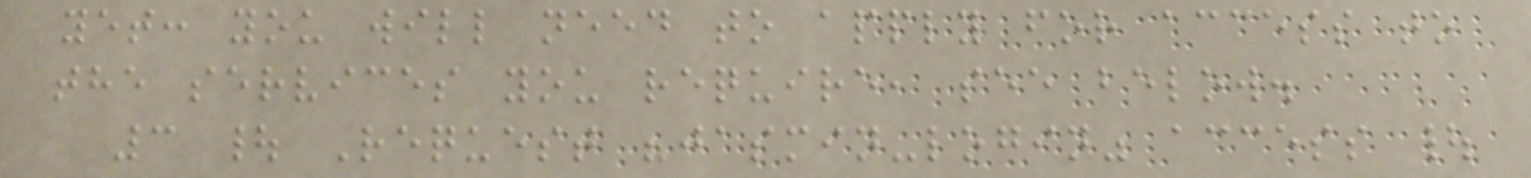yet: you will need to apply for access to
the services you require, see below.
3 | Request "jasmin-login" access |
